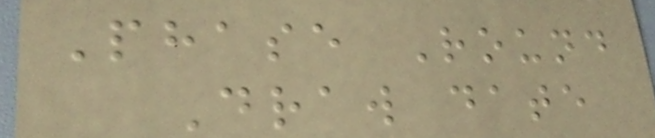Phase Round
Draw date
